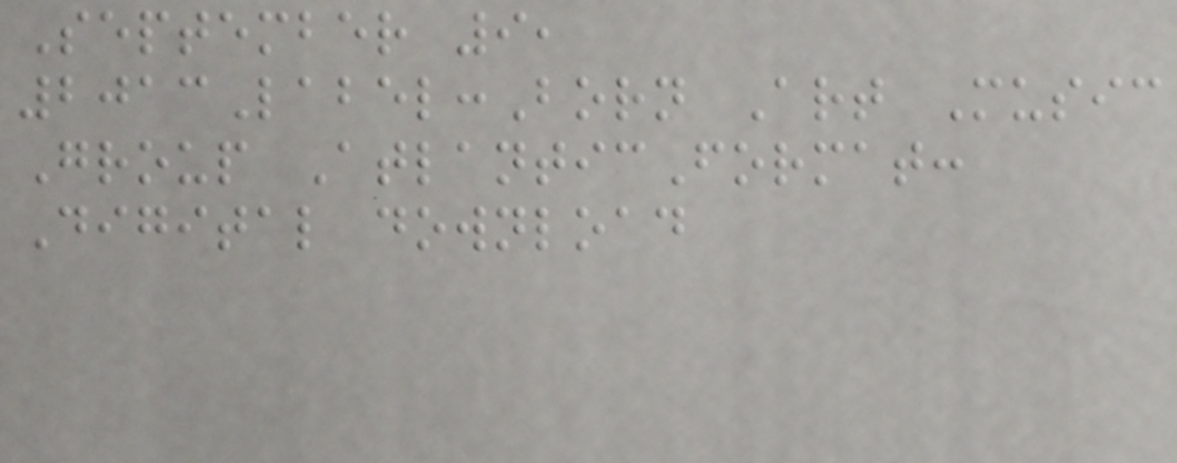September 9,
2013Label:Born Art Music
Group AtlanticFormat:
Digital download
